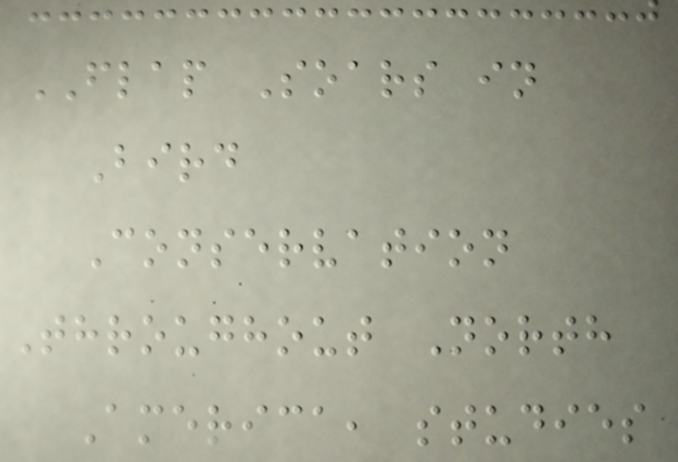FLAP Soars in
Bird
Conservation
Throughout North
America, studies
